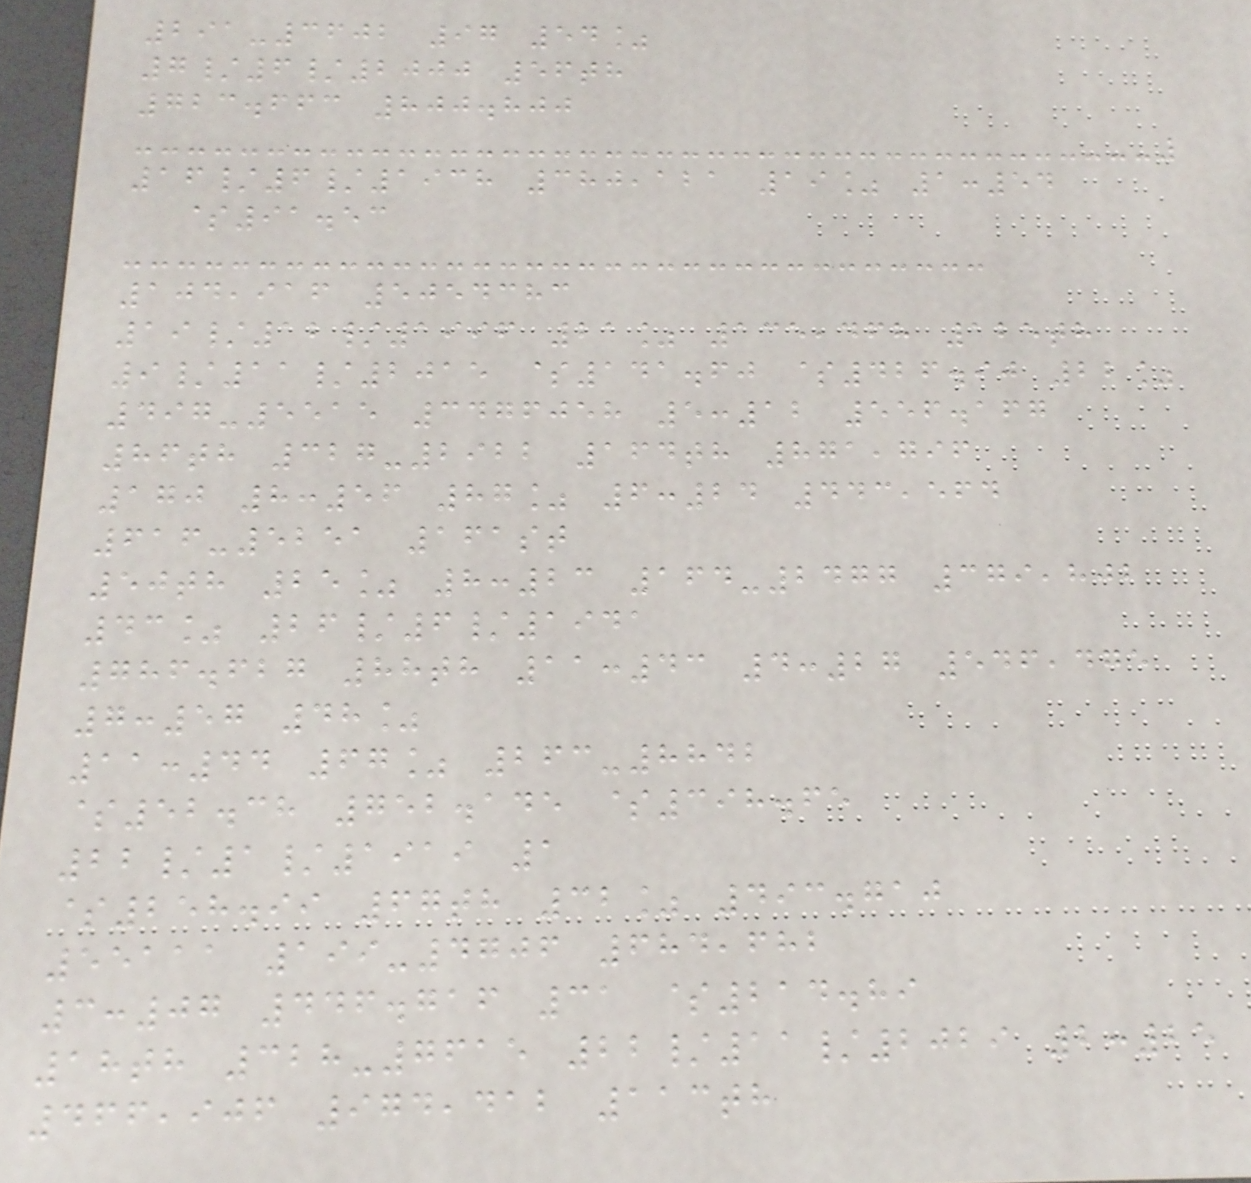291-3602 97 54%
7/6/2000 56th
723.663 800.800
16/6/1938 380,121 19% 1:54
$91.53
104,916 5054383
19/12/1996 21% 135,468 125th
9/11/2015 $141.60 $426.90 22%
497-5515 3476058 5:12 556.167
86th 327-2922 164th 871,796
170 8:56 87% 6:24 443,564
616-5251 161st
50th 25% 8:23 164-2477 379,802
43% 26/6/1941
786.627 88th 11:43 4:27 546,475
7:57 48%
11:44 67% 263-8842
$52.38 752.145 $398.65
22/1/1919 1
$258.99 67th 32% 493.710
55111 199-4706 684,682
3:07 446.716 31 $214.89
18th 328-7615 22/11/2029 2:25
466,906 974,412 113th
